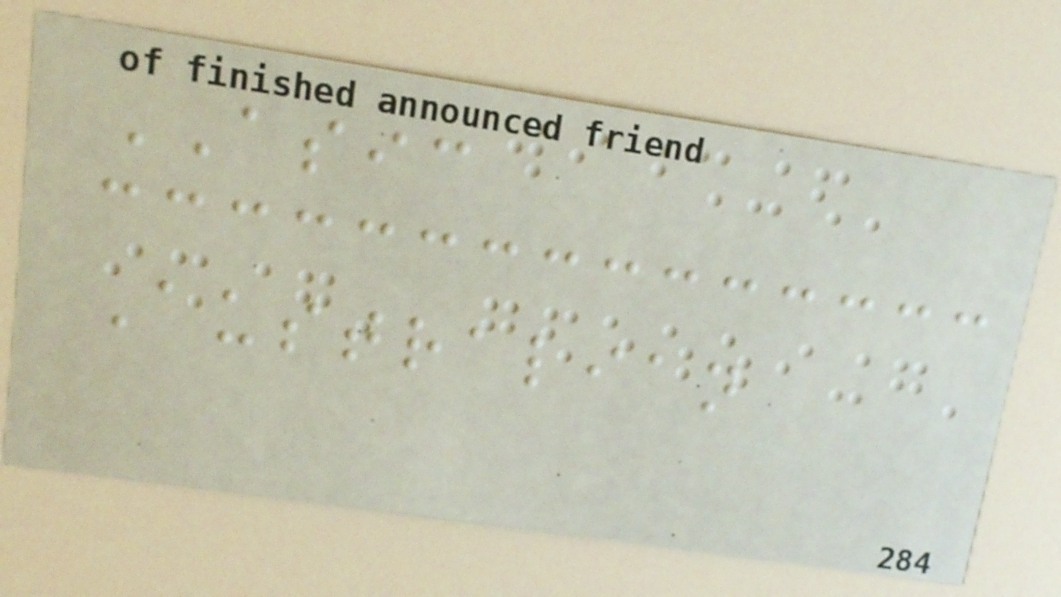ASIC
Australian
